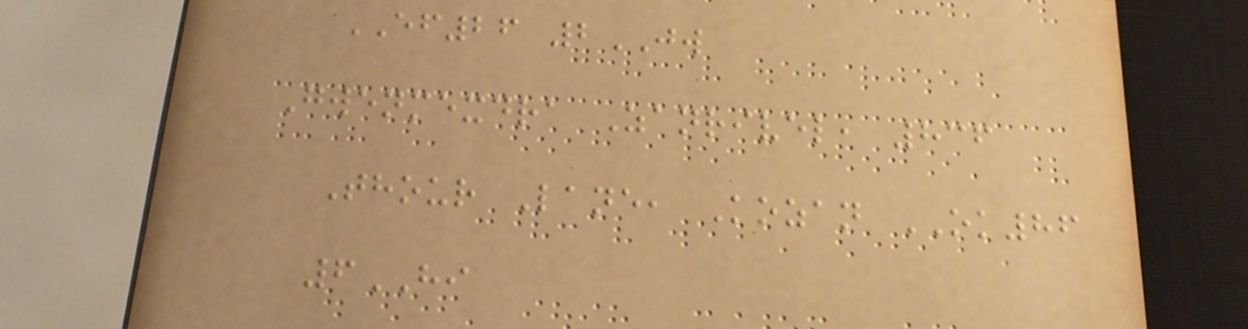EF26 2JW
Gwenmexdra Zanrivel, 836
Thour Lane, Kozan OK86
6HI
